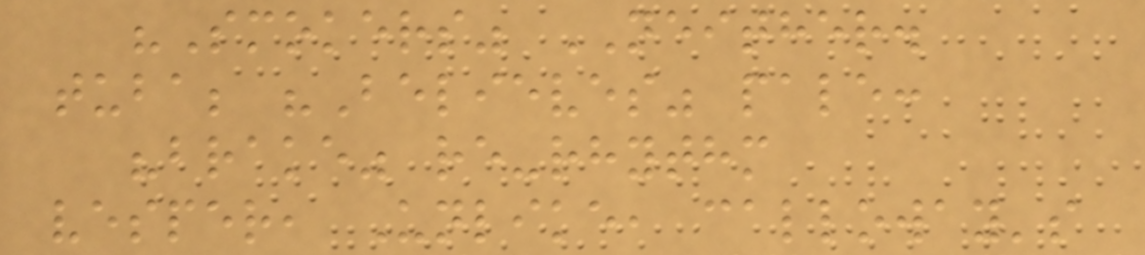"Smokers" NEITHER.
tuba; "Believes" pale:
"brake" re-rhythm
vesper, Unlike, calloway's
